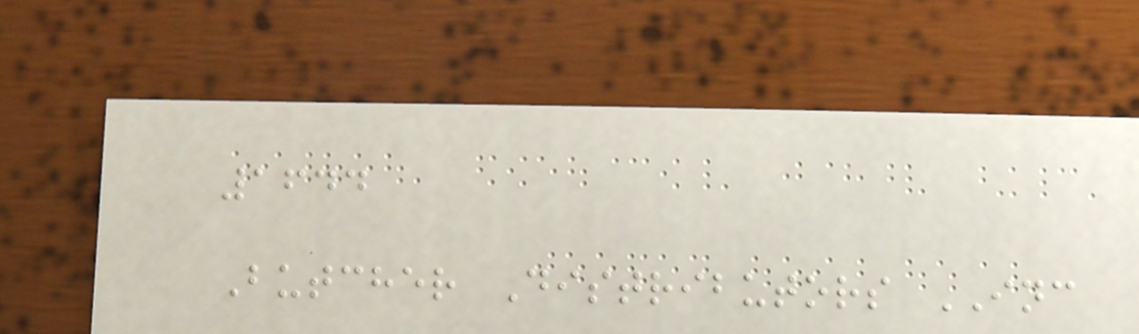1644
Butcher Distributors INC
